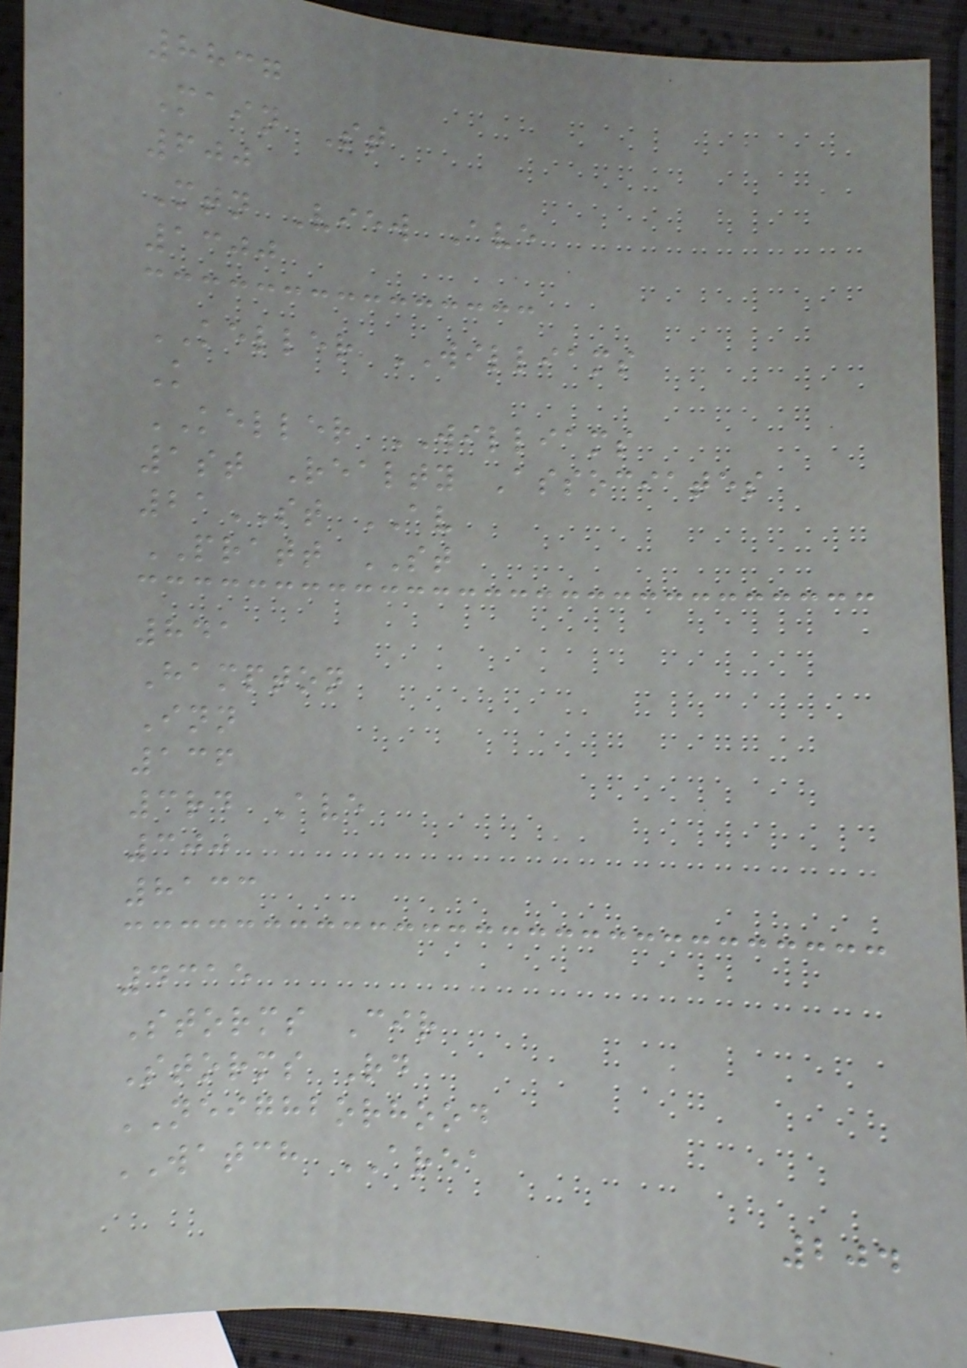8837
Main St
600
Mtn View Ave
1300
KELLER WILLIAMS
K
KELLER WILLIAMS
1st Realty Associates
21ST AV
PRATT ST
841
Hampton
Inn
136
3rd Ave
300
8133
4315
Storms Cir
Storms Rd
NEIGHBORHOOD
WATCH AREA
204
